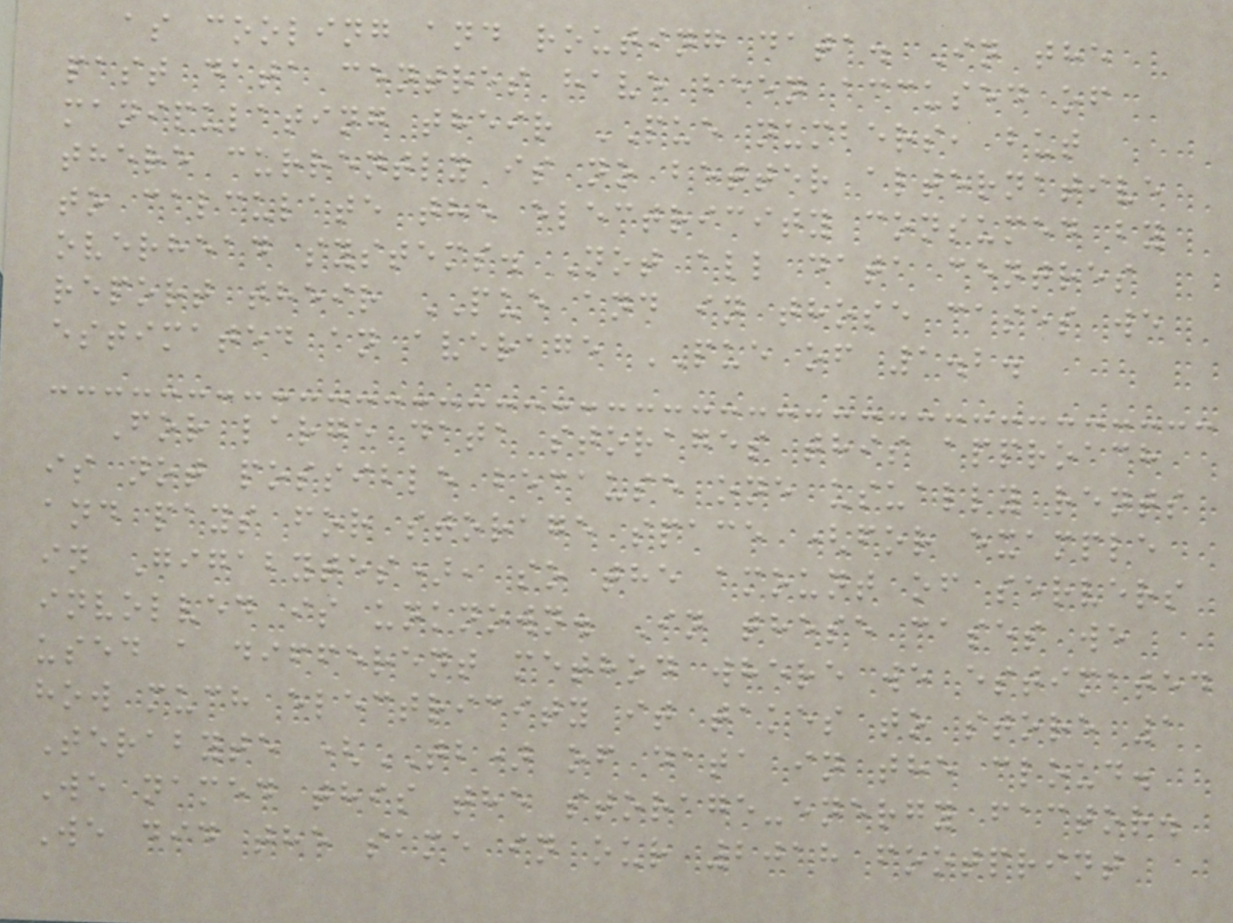as cooling and routing data. In the
past data centres have been accused of
manipulating their PUE numbers, but
there currently is no better alternative
to calculate the electricity consumed by
overhead systems. Not all data centres
report their PUE and in those cases we
estimated an average PUE of 1.2.
For large data storages this approach
is not possible because one usually rents
and pays for storage space (for example
in Gigabytes), so the amount of servers
involved is unknown. In these cases we
used a different method where we estimated
how much electricity it takes to store 1
Terabyte (TB) of data in the cloud.
We named this the storage-energy factor.
We did the same in our 2018 footprint
